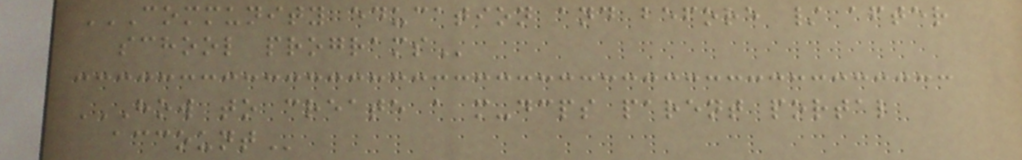COMMUNITY EDUCATION AND BEFORE / AFTER
SCHOOL PROGRAMS
HOW TO CREATE A M-DCPS PARENT PORTAL
ACCOUNT
